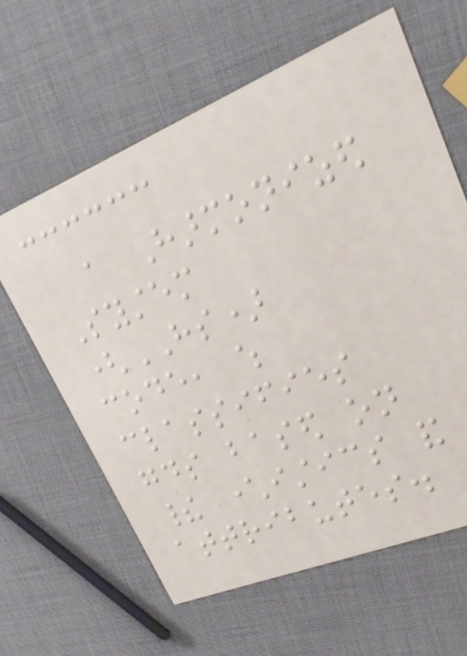a Harmonized
System
(HS)
code, which
classifies
goods based on
their characteristics and
attributes.
